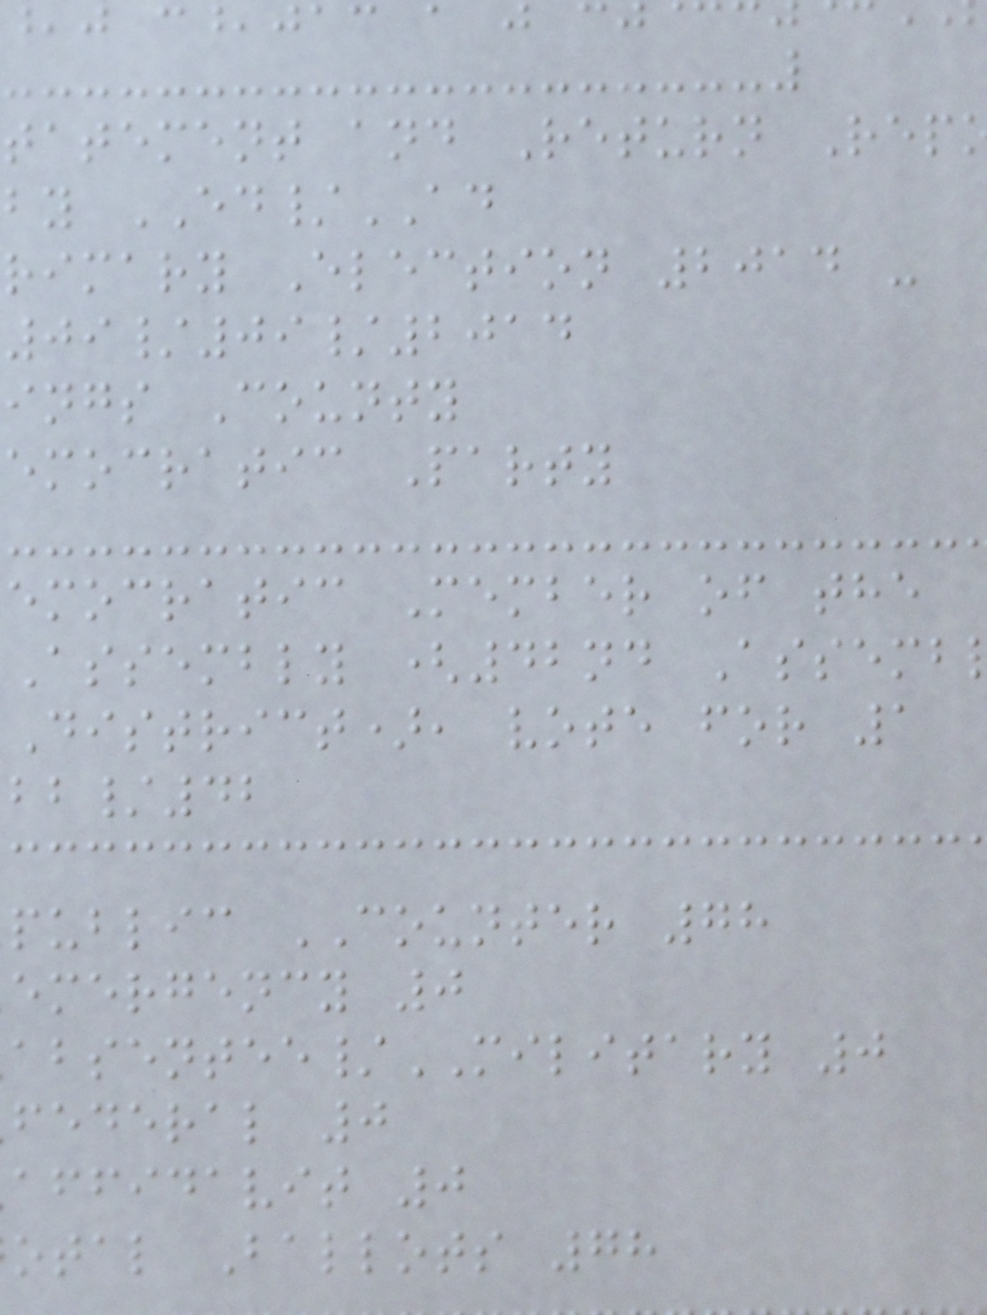tatement and Return Rep
by ED/AD
rimary Election 2014 -
09/09/2014
ings County
emocratic Party
emocratic Member of the
Assembly (42nd Assemb
District), vote for 1
/42
public COUNTER 78
emergency 0
/MILITARY 0
federal 0
affidavit 0
otal Ballots 78
